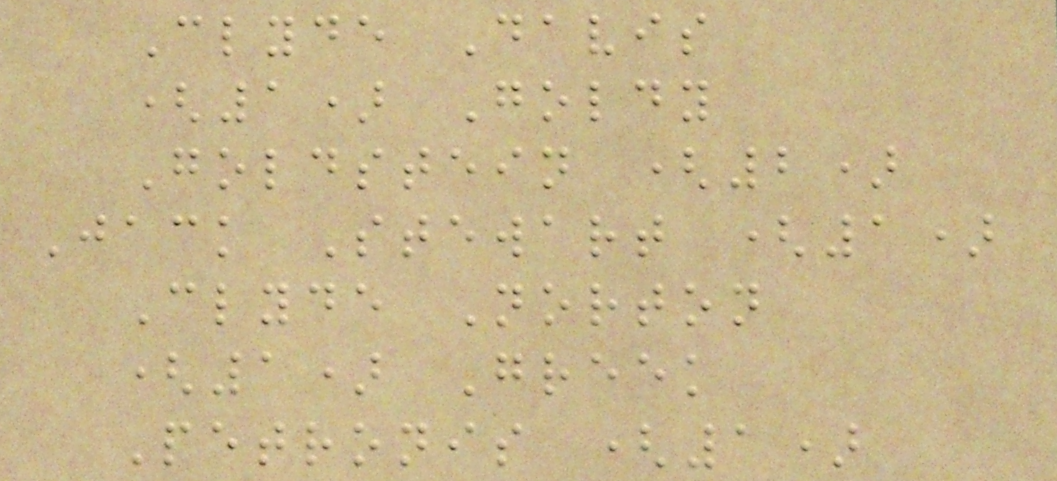Clyde Davis
(1) Goldy
Goldstein (2)
Jack Stewart (1)
Clyde Norton
(1) Greek
Petronis (1)
